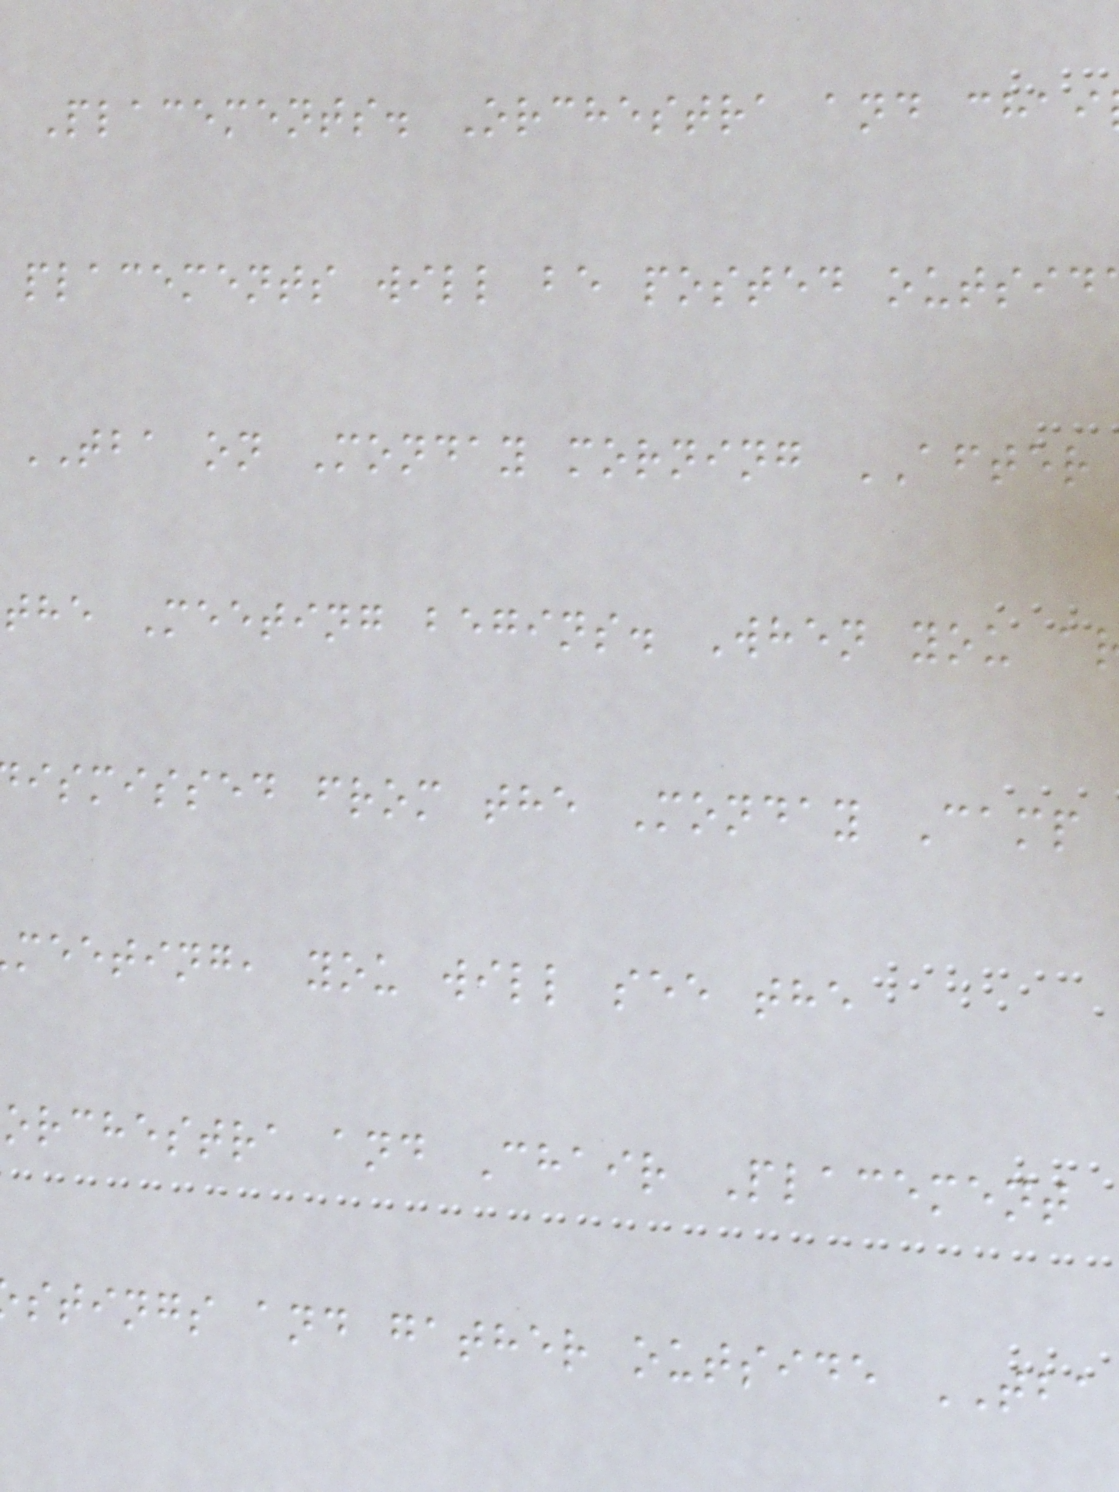Placements. Orchestra and chai
placements will be posted outsid
TBA on Monday morning AFTER
the Meeting begins. When you a
ismissed from the Monday Camp
meeting, you will see the
orchestra and Chair Placement
stings and gather outside TBA
